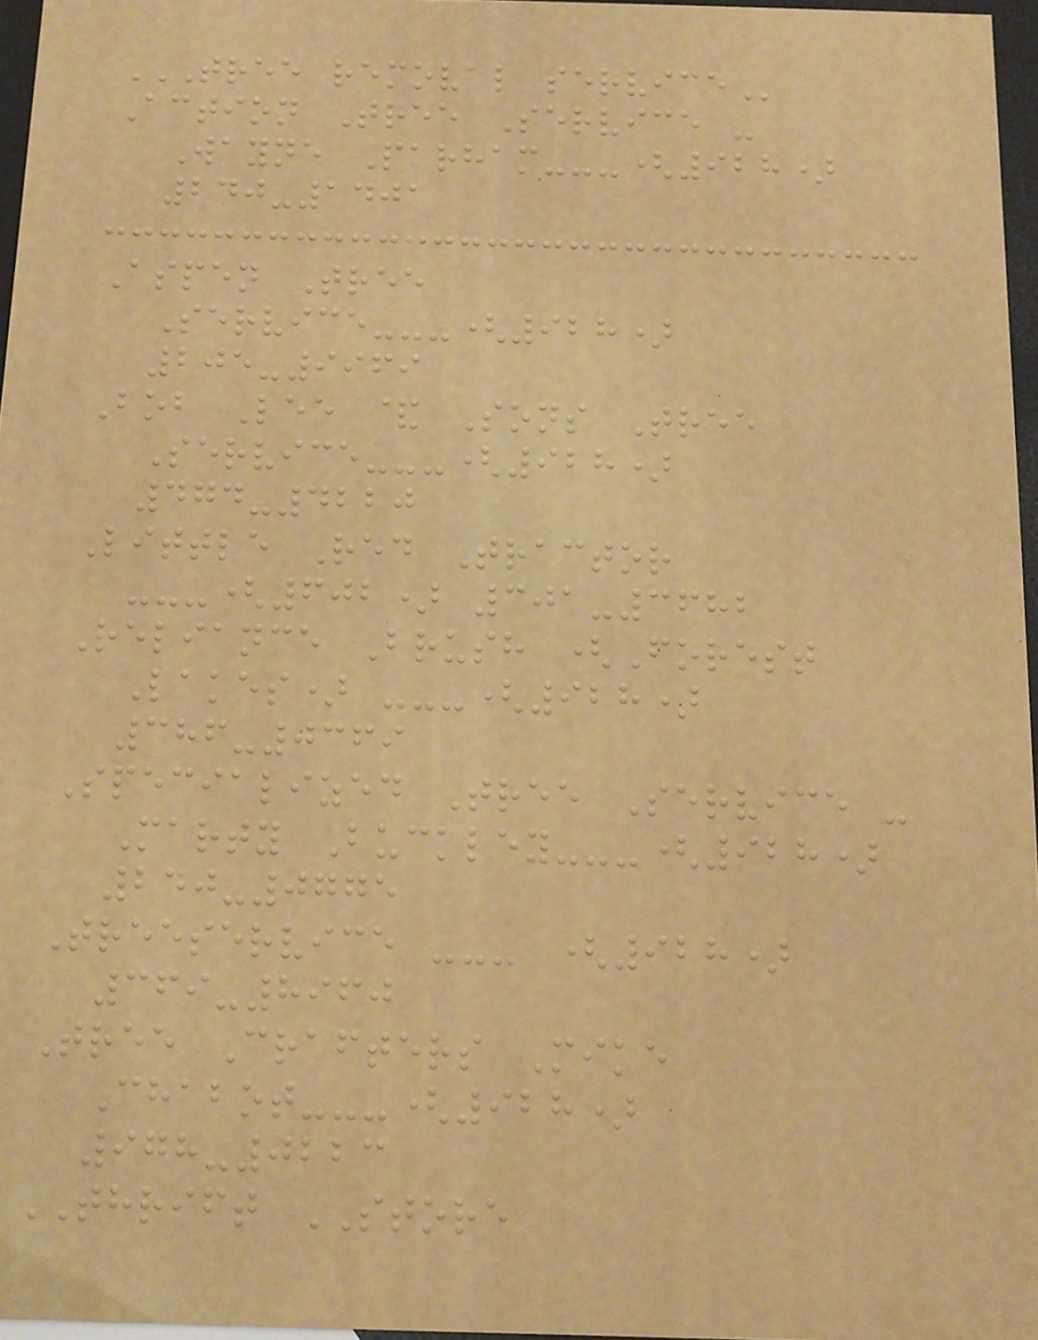TREE REMOVAL SERVICE
Action Tree Service -
Wayne Parham---(928)
240-1401
Aspen Tree
Service---(928)
205-9969
Bob Lee & Sons Tree
Service---(928)
474-4220
Little Red Tractor
---(602) 301-3682
Reliance Brush (Forest
Lakes) ---(928)
386-0369
Specialized Tree Service -
Marty Buckley---(928)
240-0775
Treeservice --- (928)
369-8960
Tree Crafters Mike
Chabot---(928)
978-0223
THRIFT STORE
